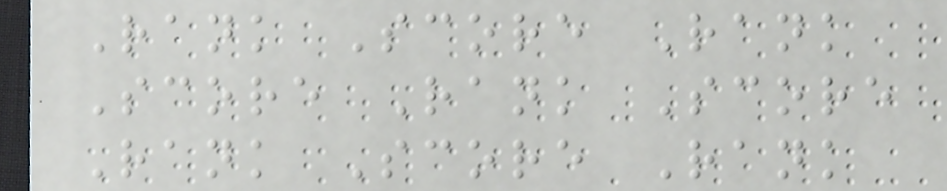Rank Score Rank
Score Rank Score
Rank Score Rank
